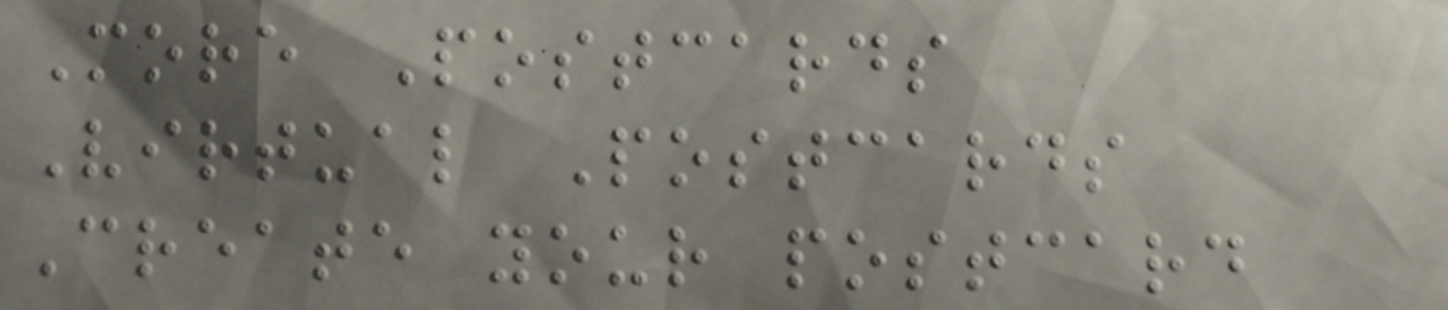More Postcards
Virtual Postcards
Create your postcard
